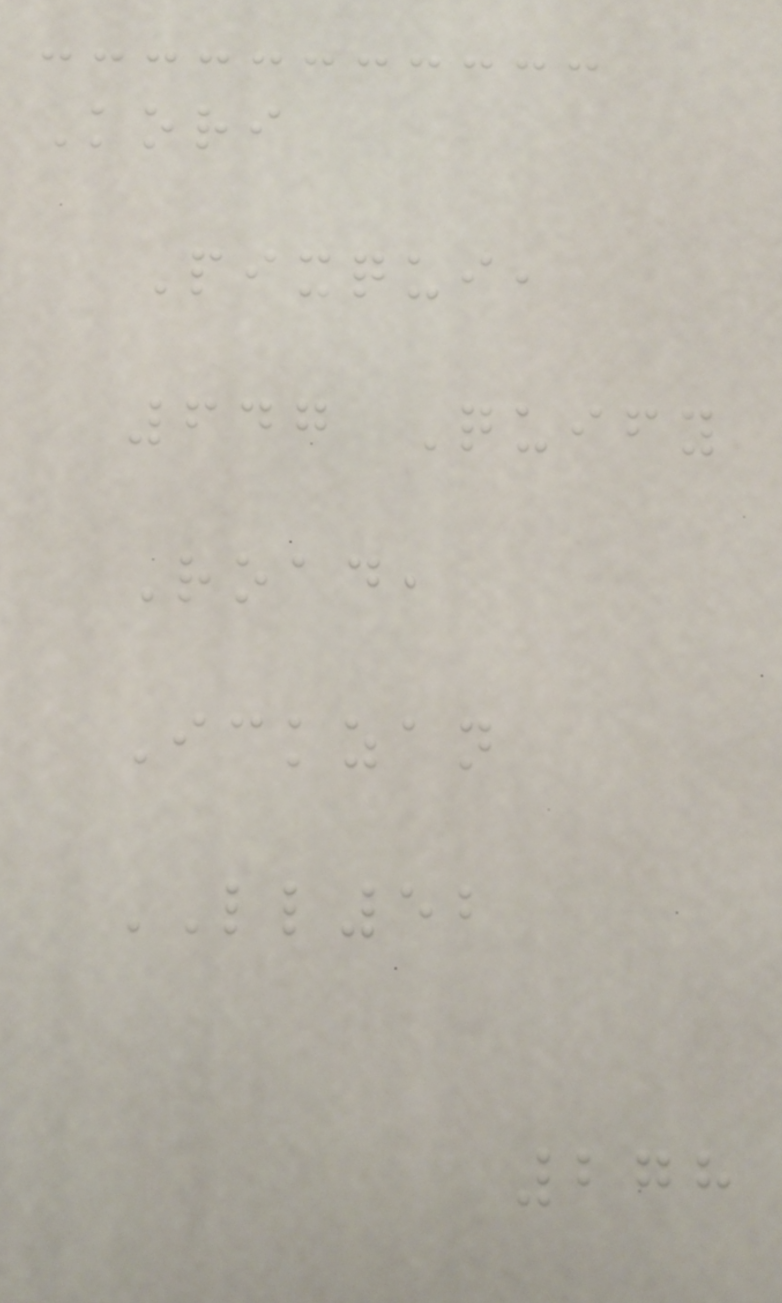Kori
Pixqui,
647 Quify
Road,
Ickzan
LL52
278
